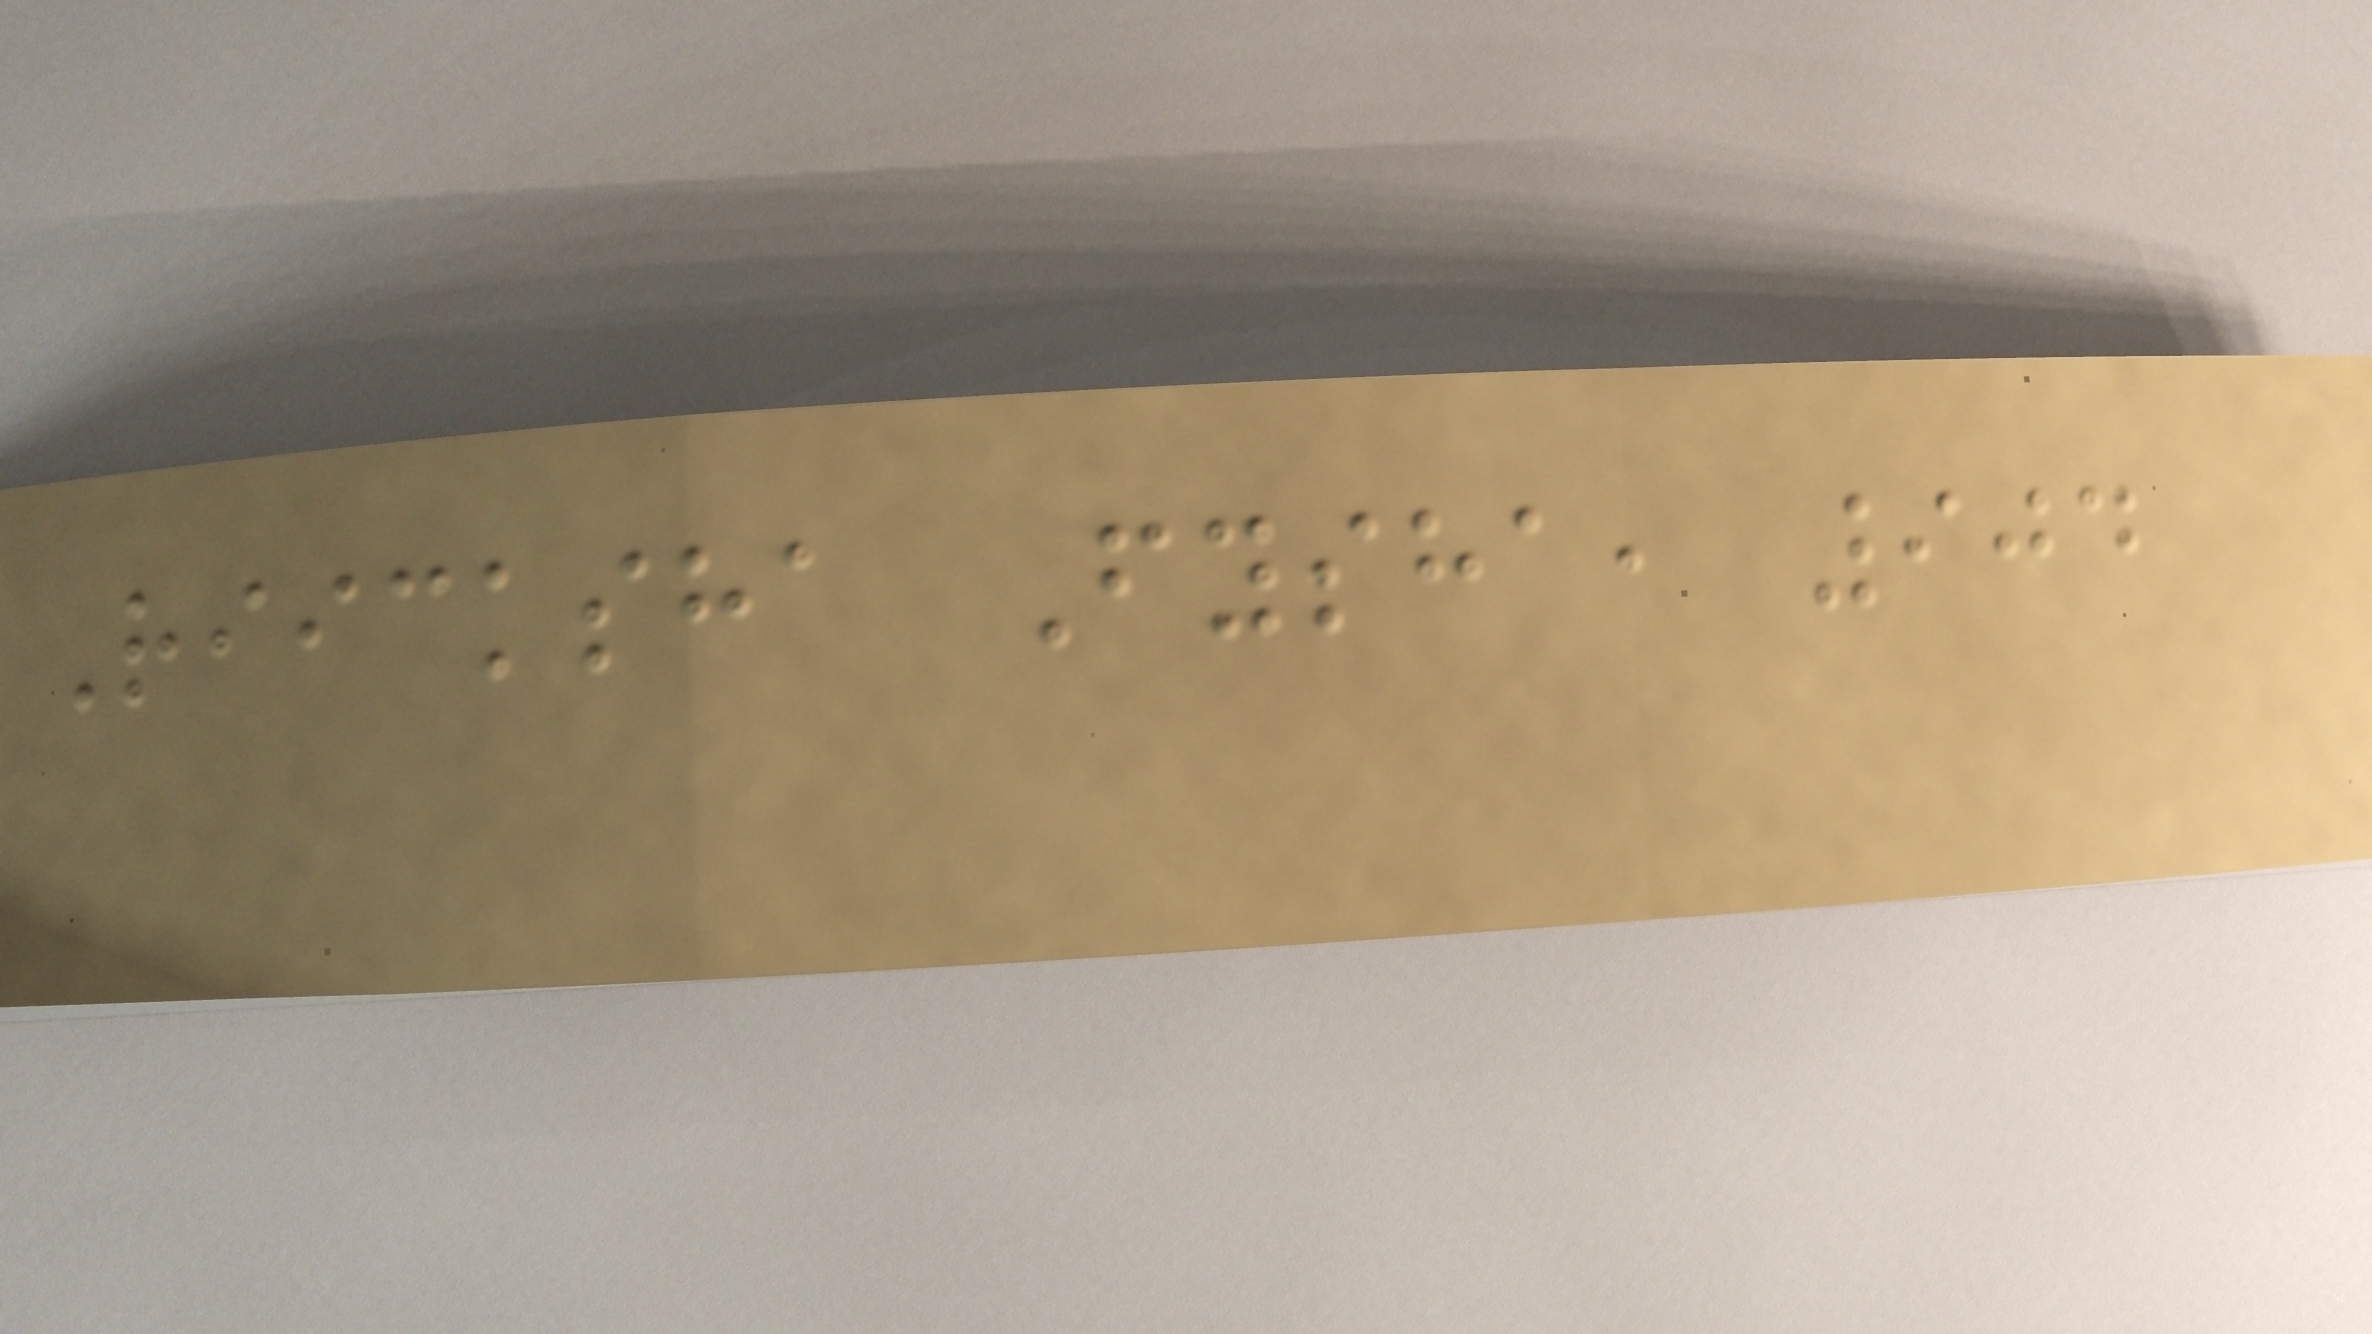Riicksha Fysha, 904
